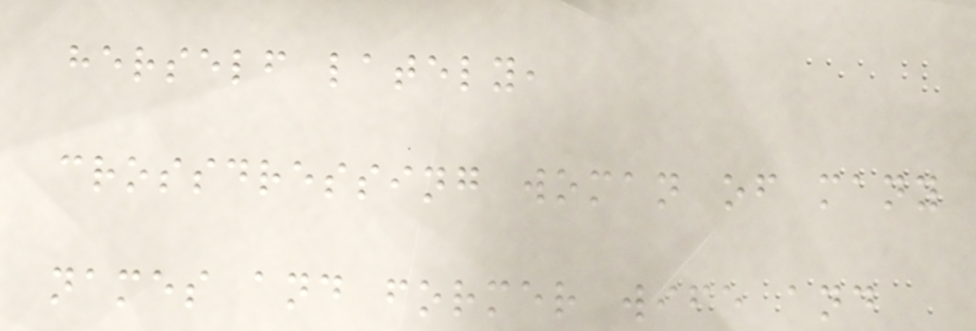herself lately,
crossdressing woman of many
names and former wife and
